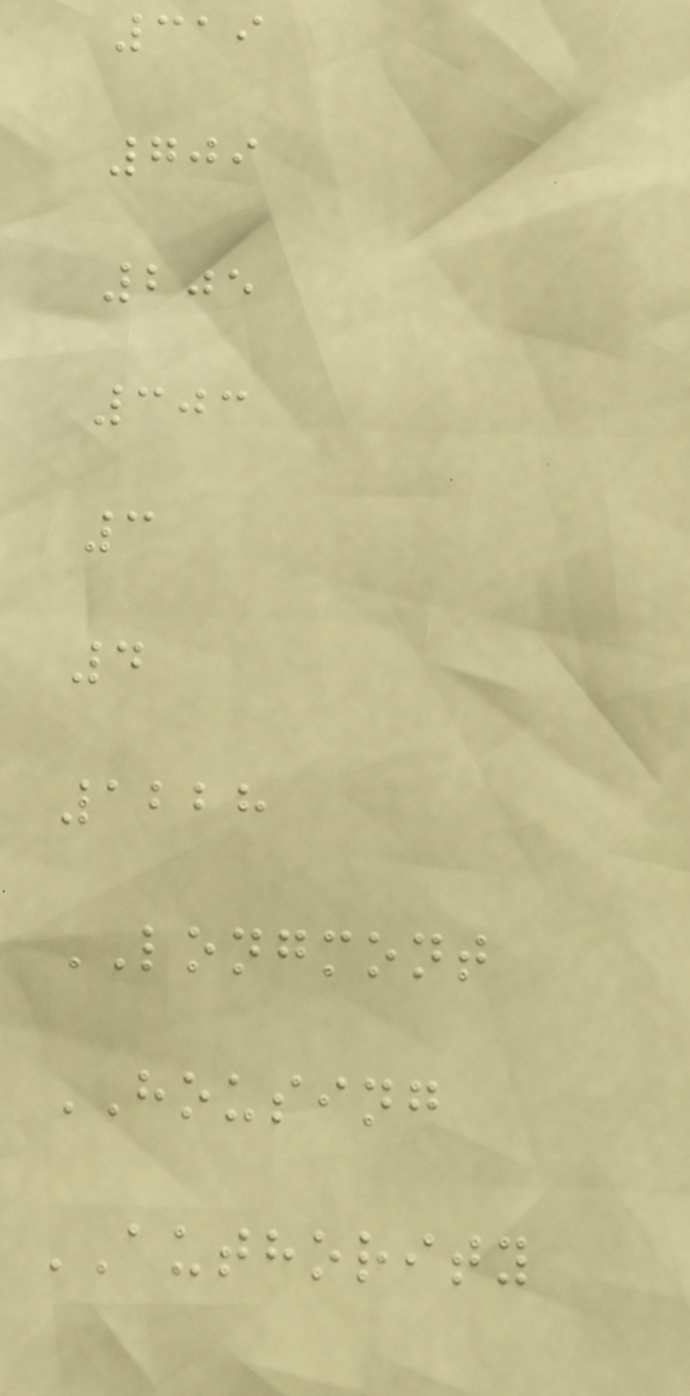319
709
205
303
3
4
1228
LONGMONT
HOUSING
AUTHORITY
